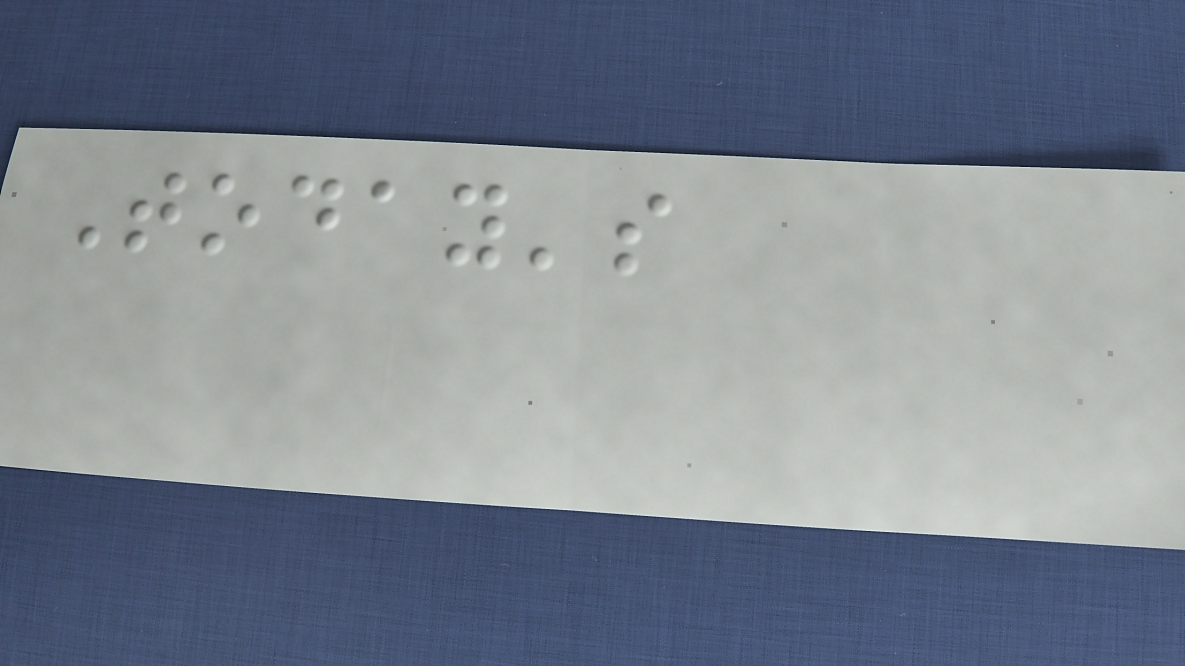Today's
